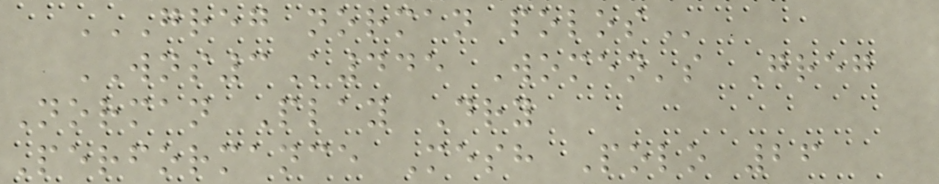GREG NORMAN POLOS
WNS3K445 Women's Greg
Norman Play Dry
Performance Mesh Polo 26
